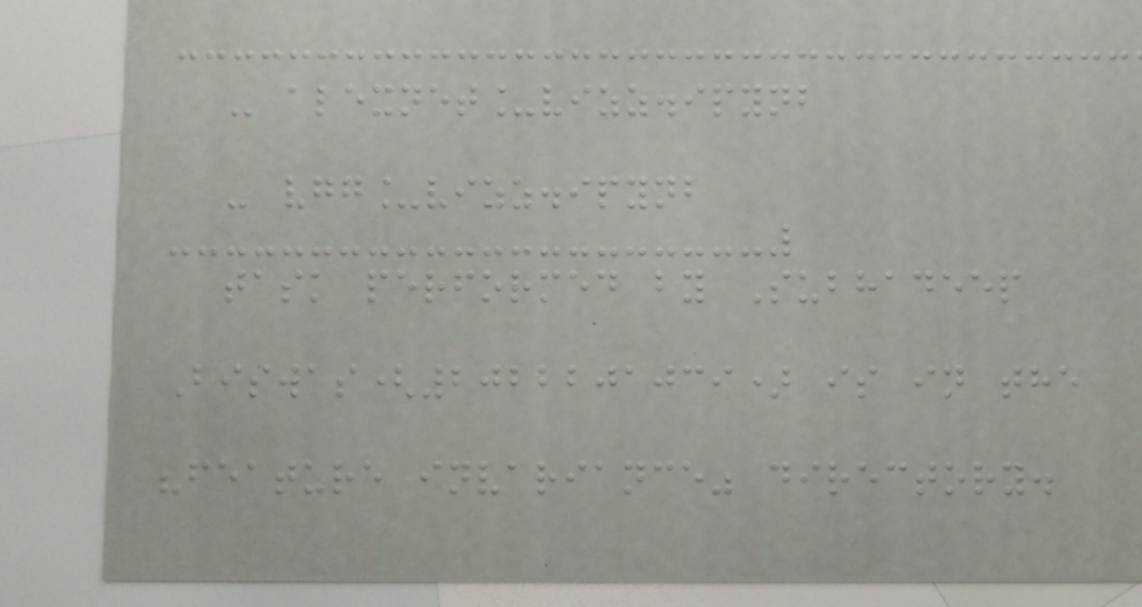- alexnet_vizz.ipynb
- vgg_vizz.ipynb
task performed by Subhadeep
Biswas(2022201039) is in the
"feature invariance" directory.
